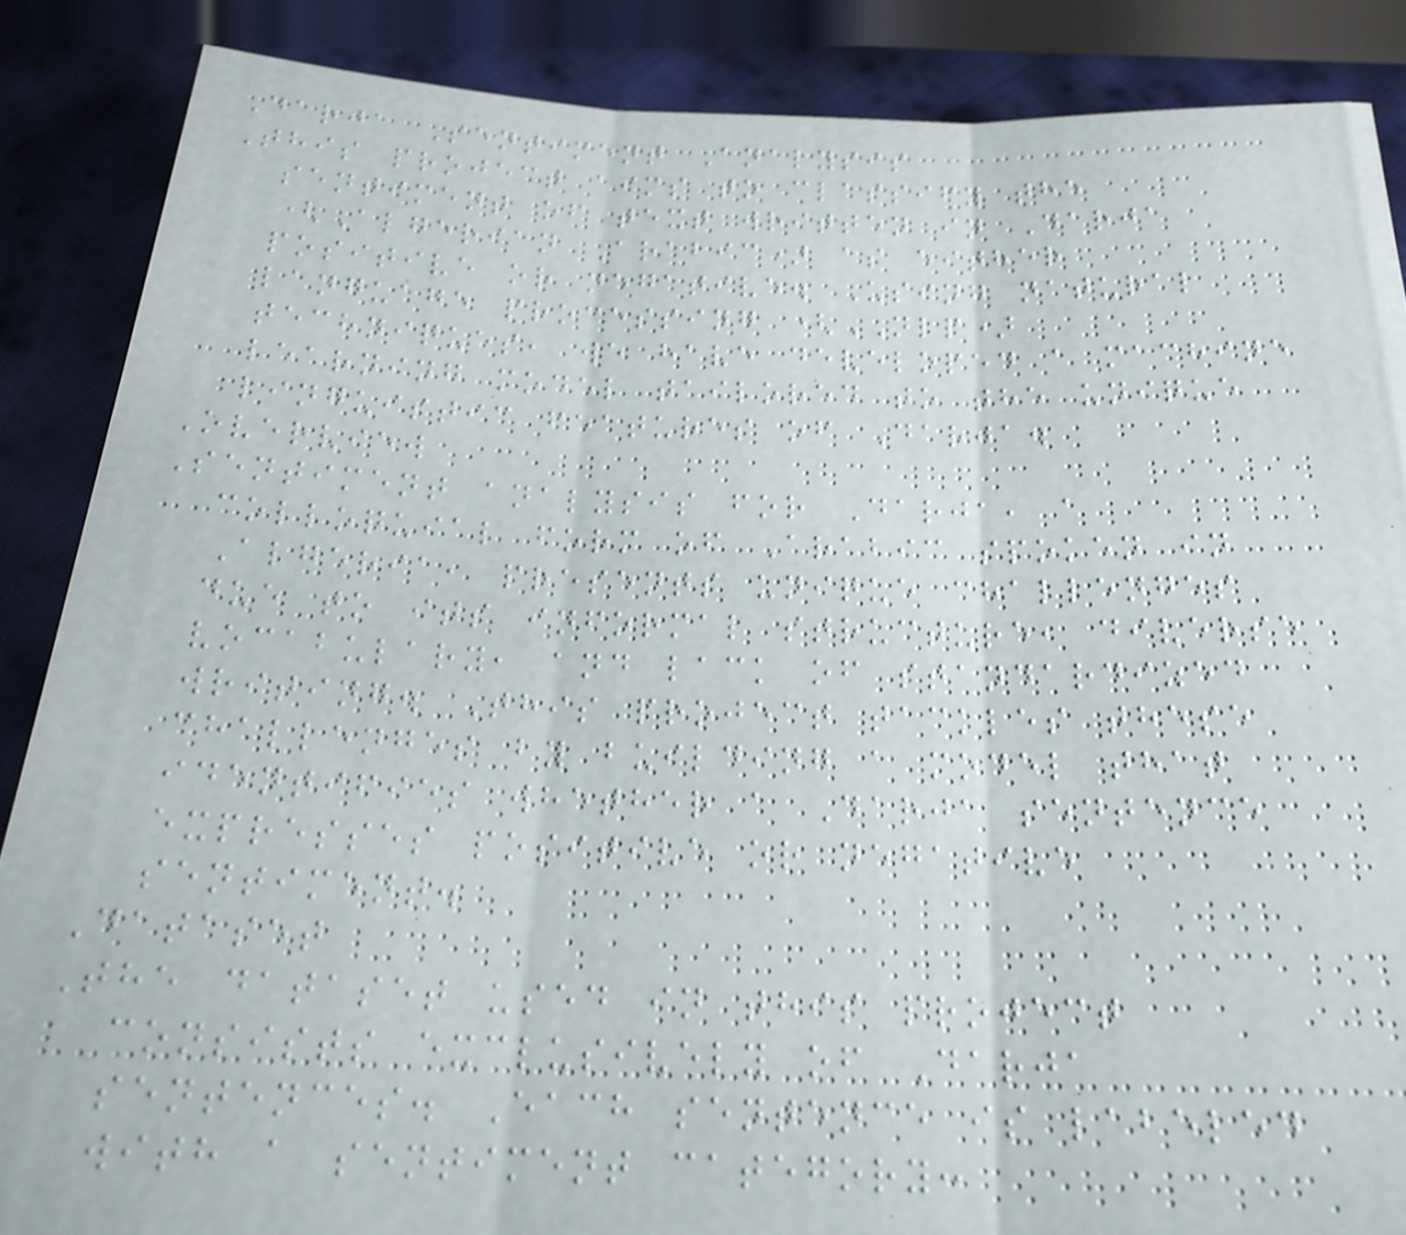Darja Sentiment Analysis
This project aims to classify the
sentiment of text written in Darja
(Algerian Arabic) as either
positive or negative. Using natural
language processing (NLP)
techniques, we have developed a machine
learning model tailored to the unique
linguistic features of Darja.
Overview
Sentiment analysis for Darja, a
colloquial form of Arabic spoken in
Algeria, presents unique challenges
due to its informal structure, diverse
vocabulary, and lack of standardized
writing. This project tackles these
challenges by building a model that
identifies whether a Darja sentence
expresses positive or negative
sentiment.
Dataset
The dataset used in this project
consists exclusively of Darja
sentences. Each sentence is labeled
with a sentiment category:
